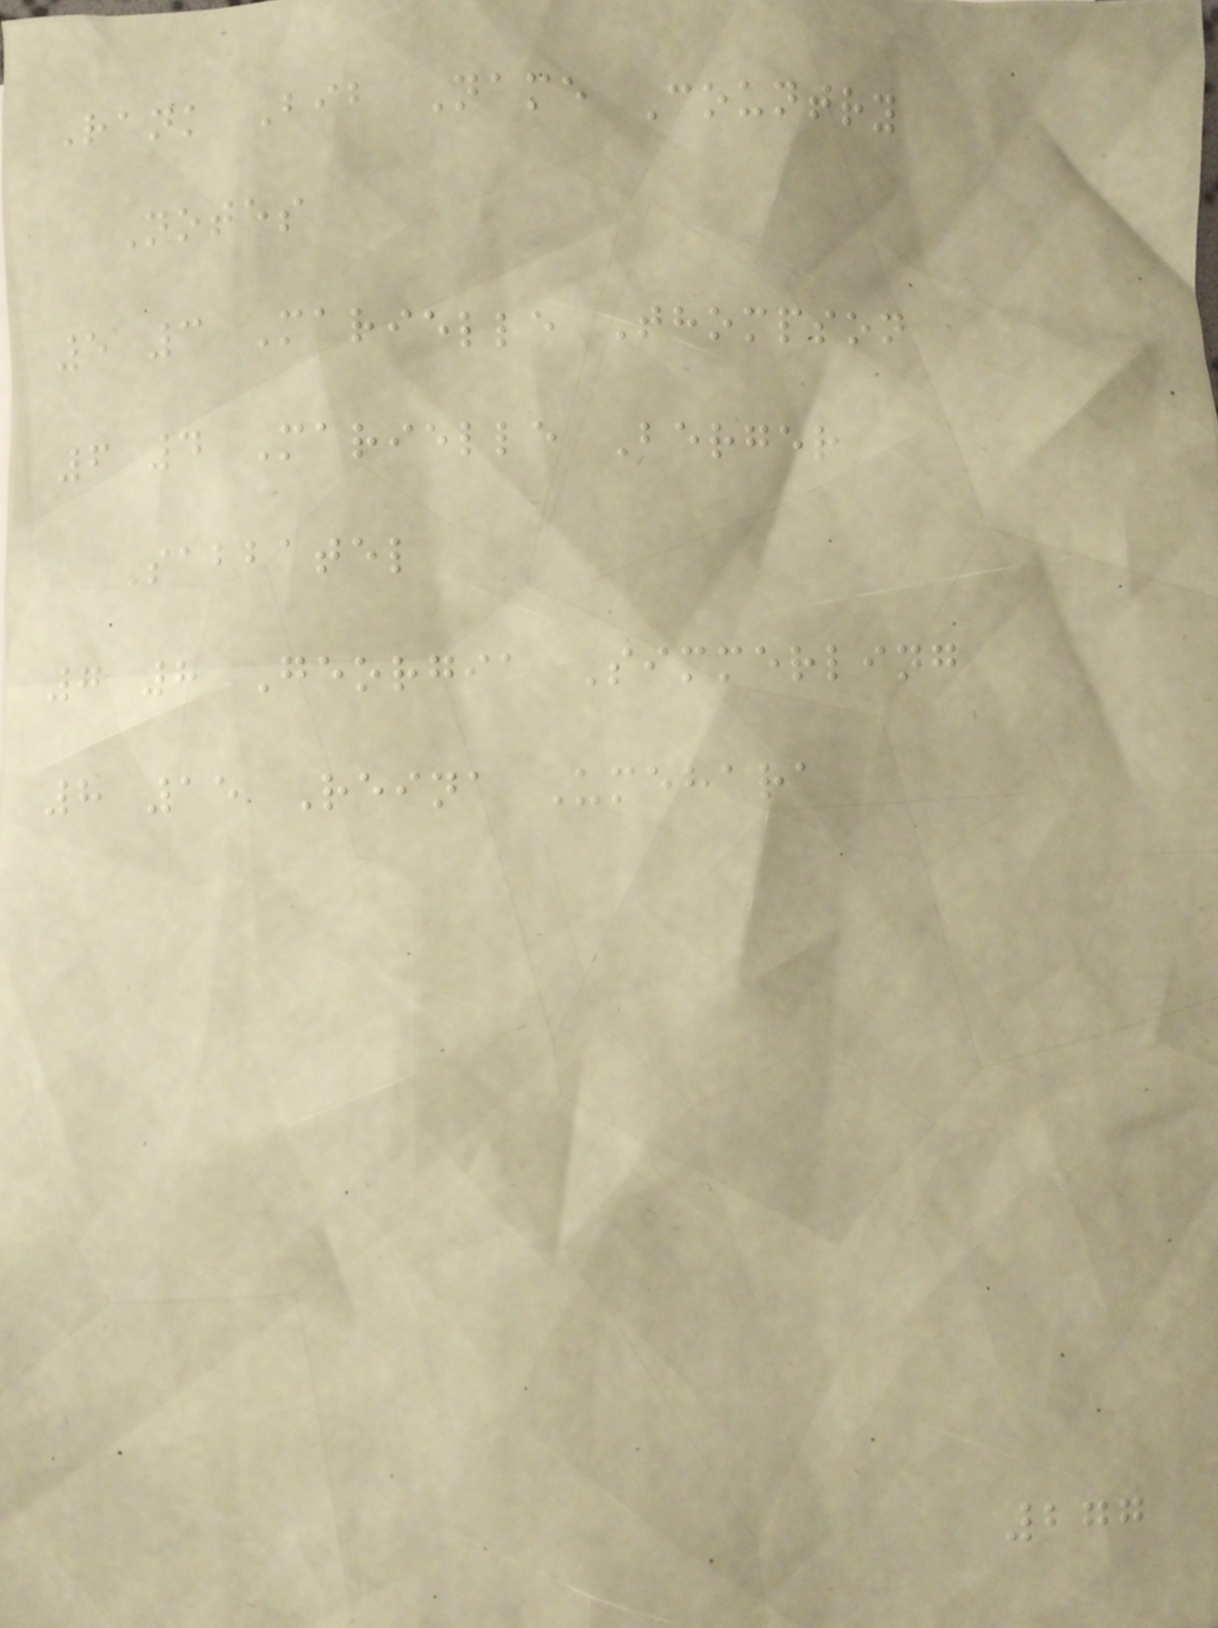Rank Bib Name Country
Notes
5 3 Marielle Thompson
6 4 Marielle Berger
Sabbatel
7 8 Georgia Simmerling
8 15 Reina Umehara
277
